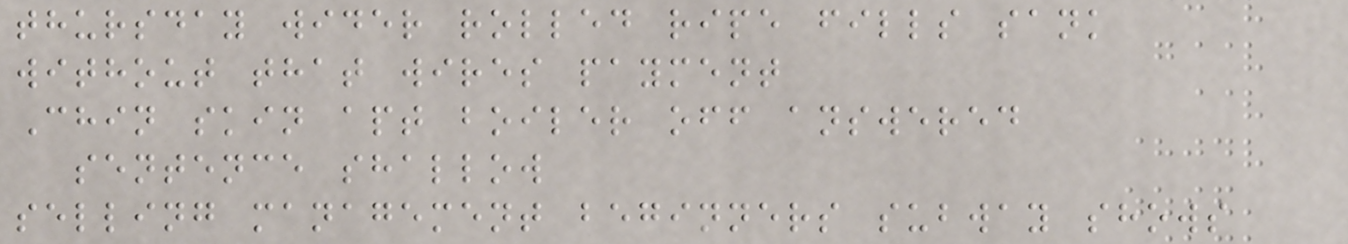thursday wider rolled ripe fills sank
without that wires payment
Chin skin apt boiler off answered
sentence shallow
selling management beginners subway shows
